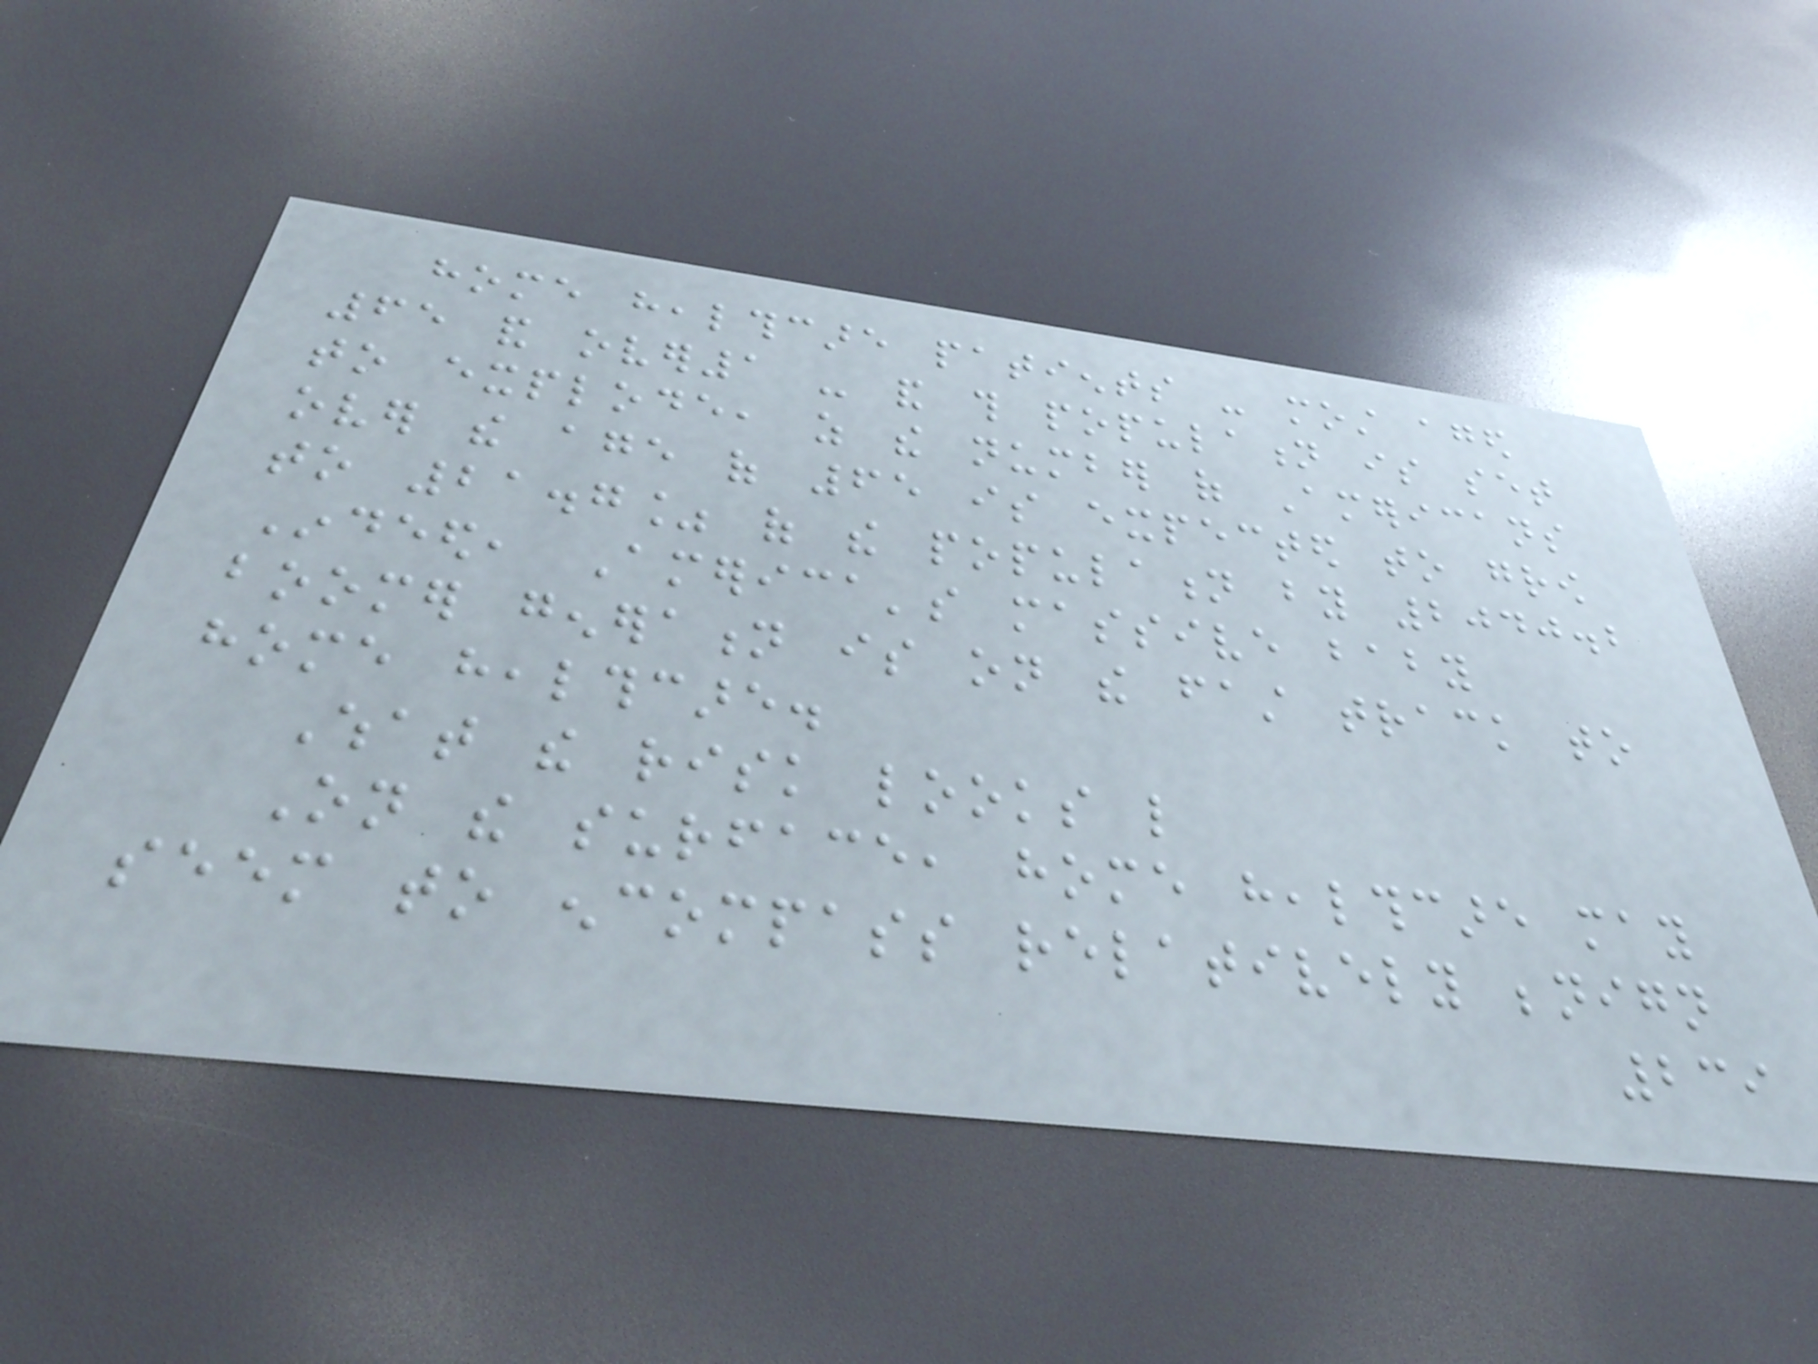home healthcare patients - most aged
65 and over1 - and this population is set
to explode, as the number of Americans
over the age of 65 is expected to grow
to 21.7% of the population by 2040.2
Indeed, America's massive baby
boomer generation is on the fast track to
home healthcare.
What the risk looks like
On the surface, home healthcare may
seem to encompass relatively benign
239
